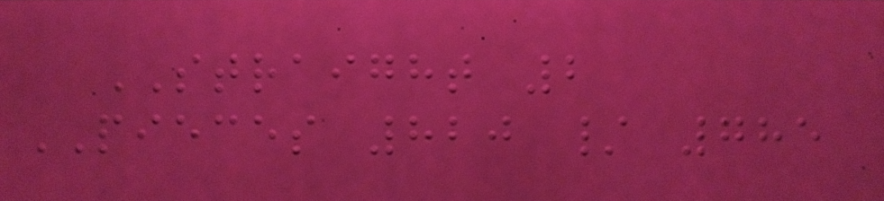STRAIGHT 2
PIECES 820 / 785
